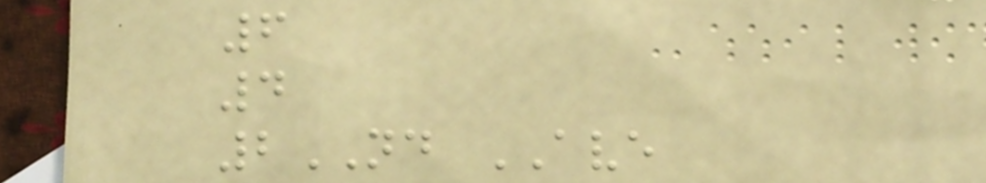6
4
2ND AVE
